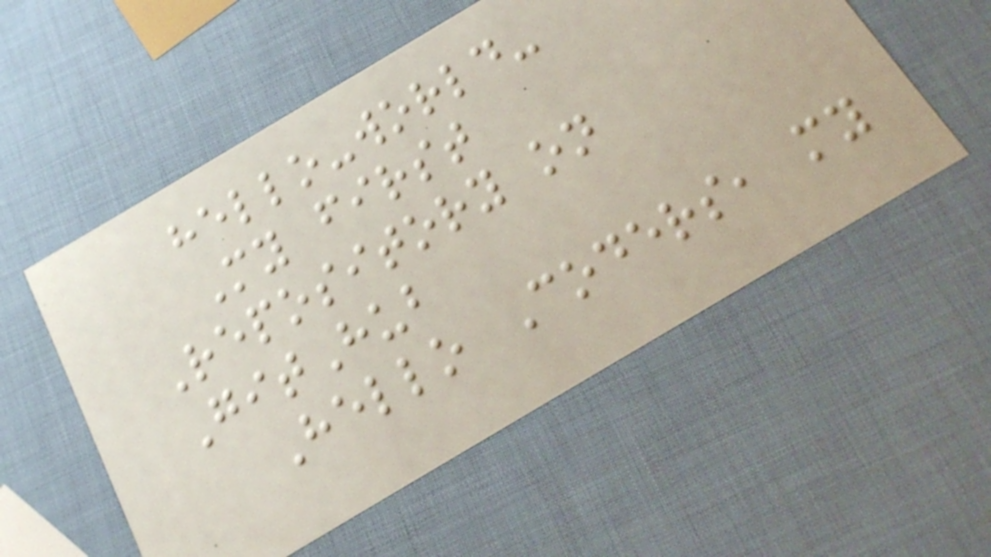hello-world-
My first
Repository on
GitHub
Hello Coders, my
